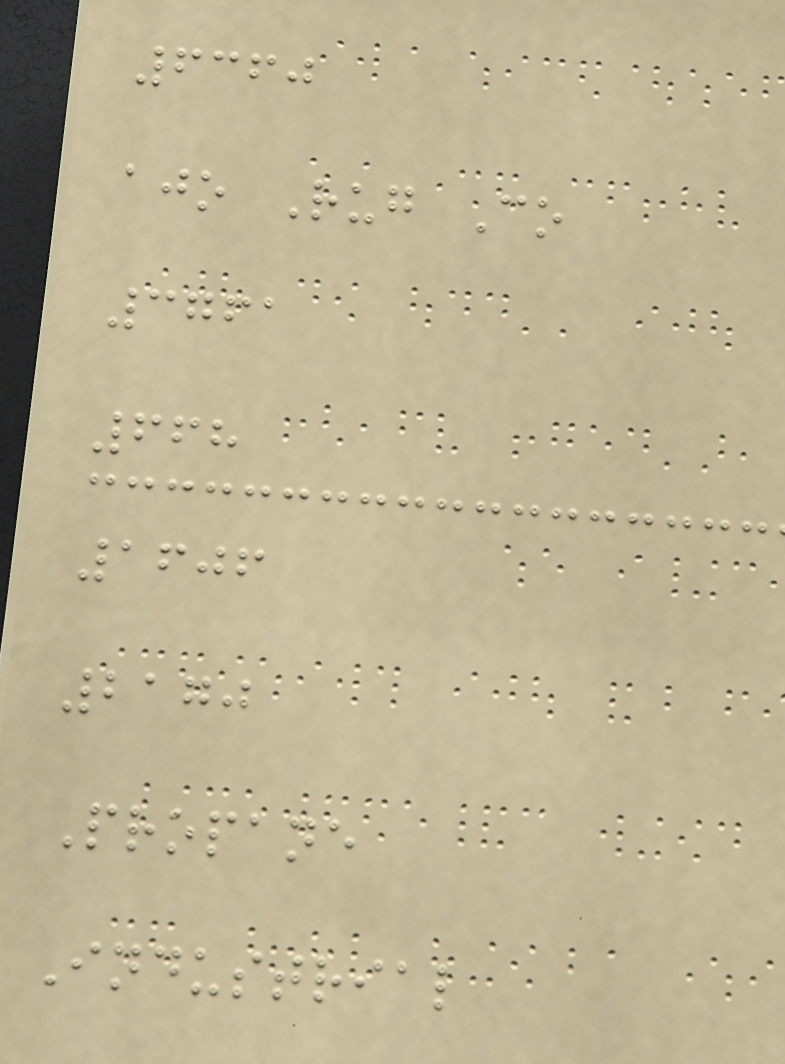6360
ajo Rug Co
3761
668
1606
2170
Propane
Industrial
